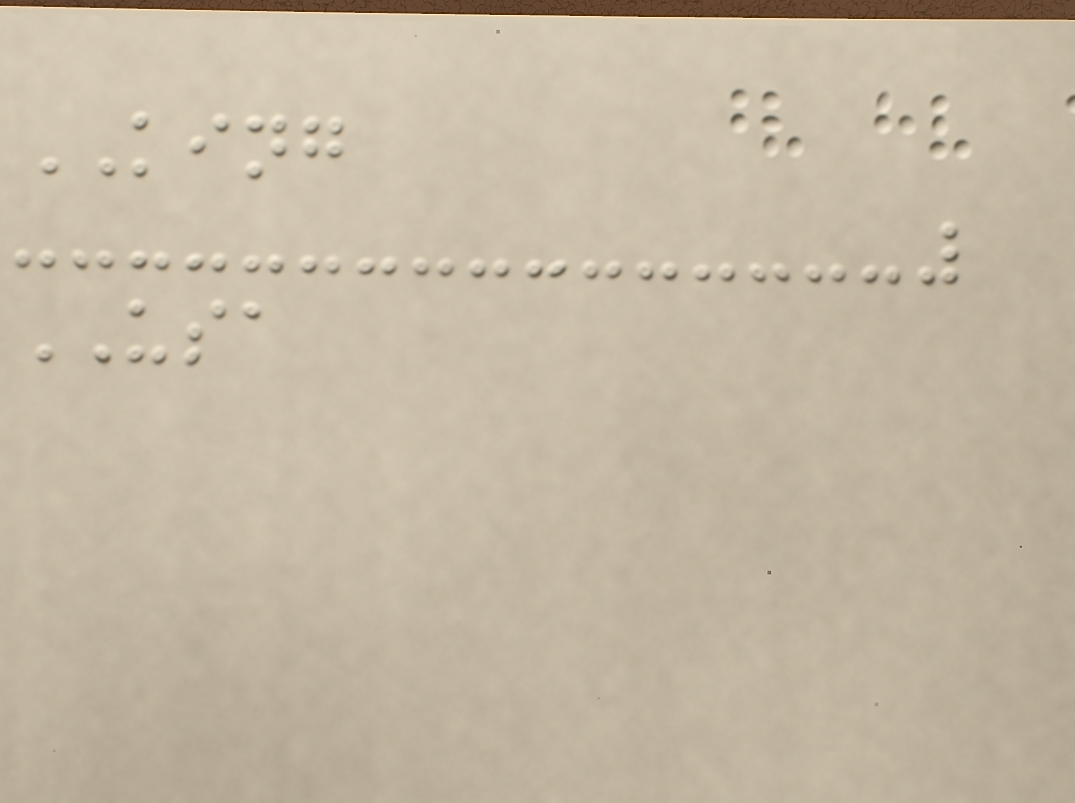KING
USA
